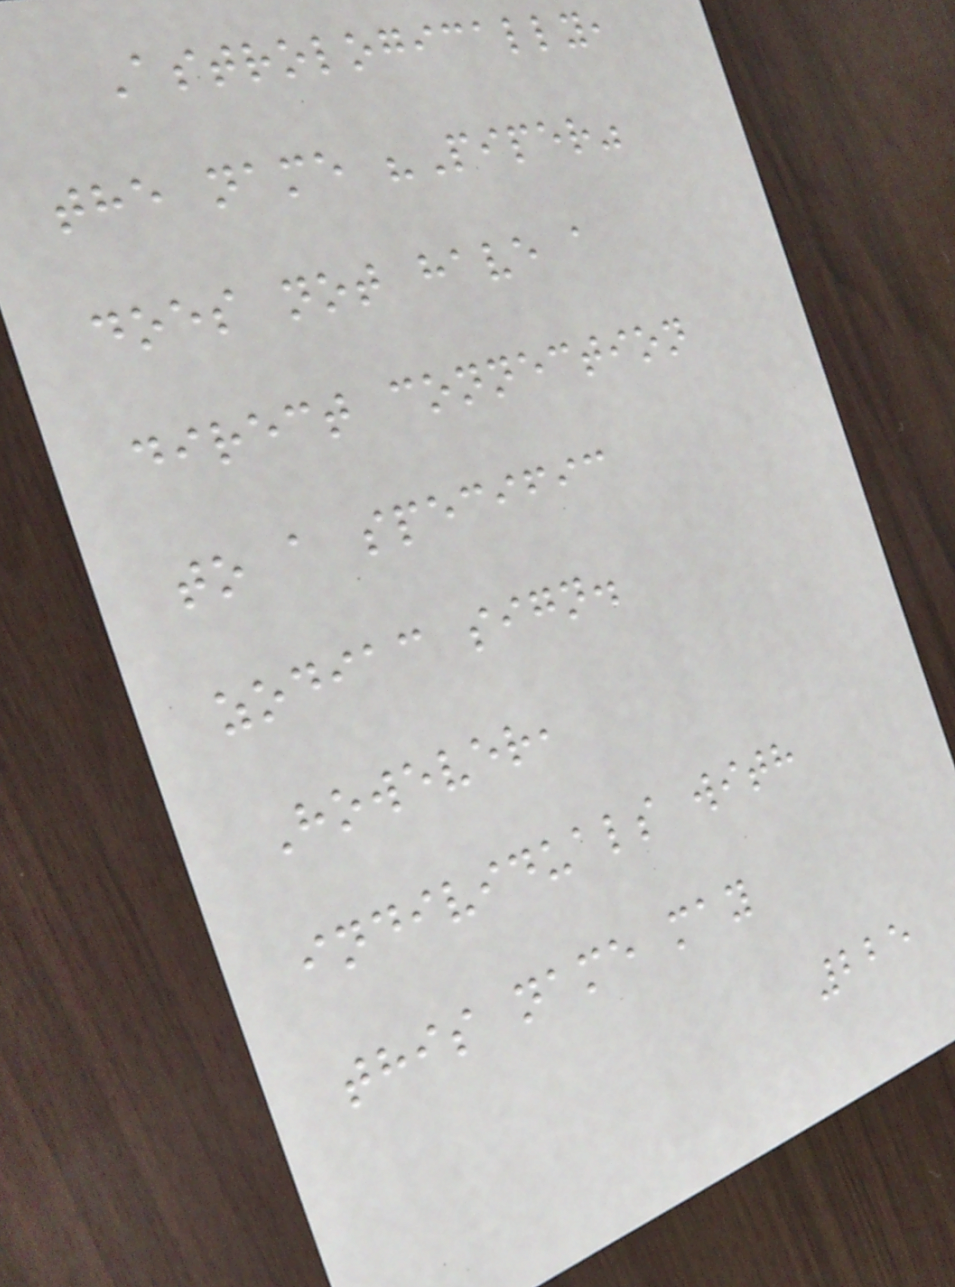Astrologically,
the name "Piper"
does not have a
direct connection
to a specific
zodiac sign.
However,
individuals with
this name may
225
